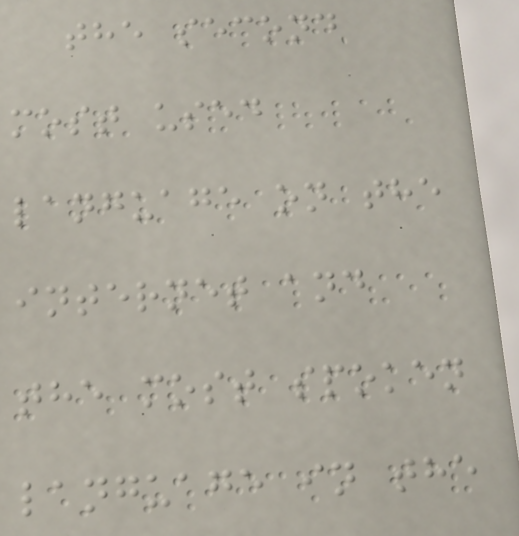the second
most used
language on the
internet and
the most spoken
language in the
